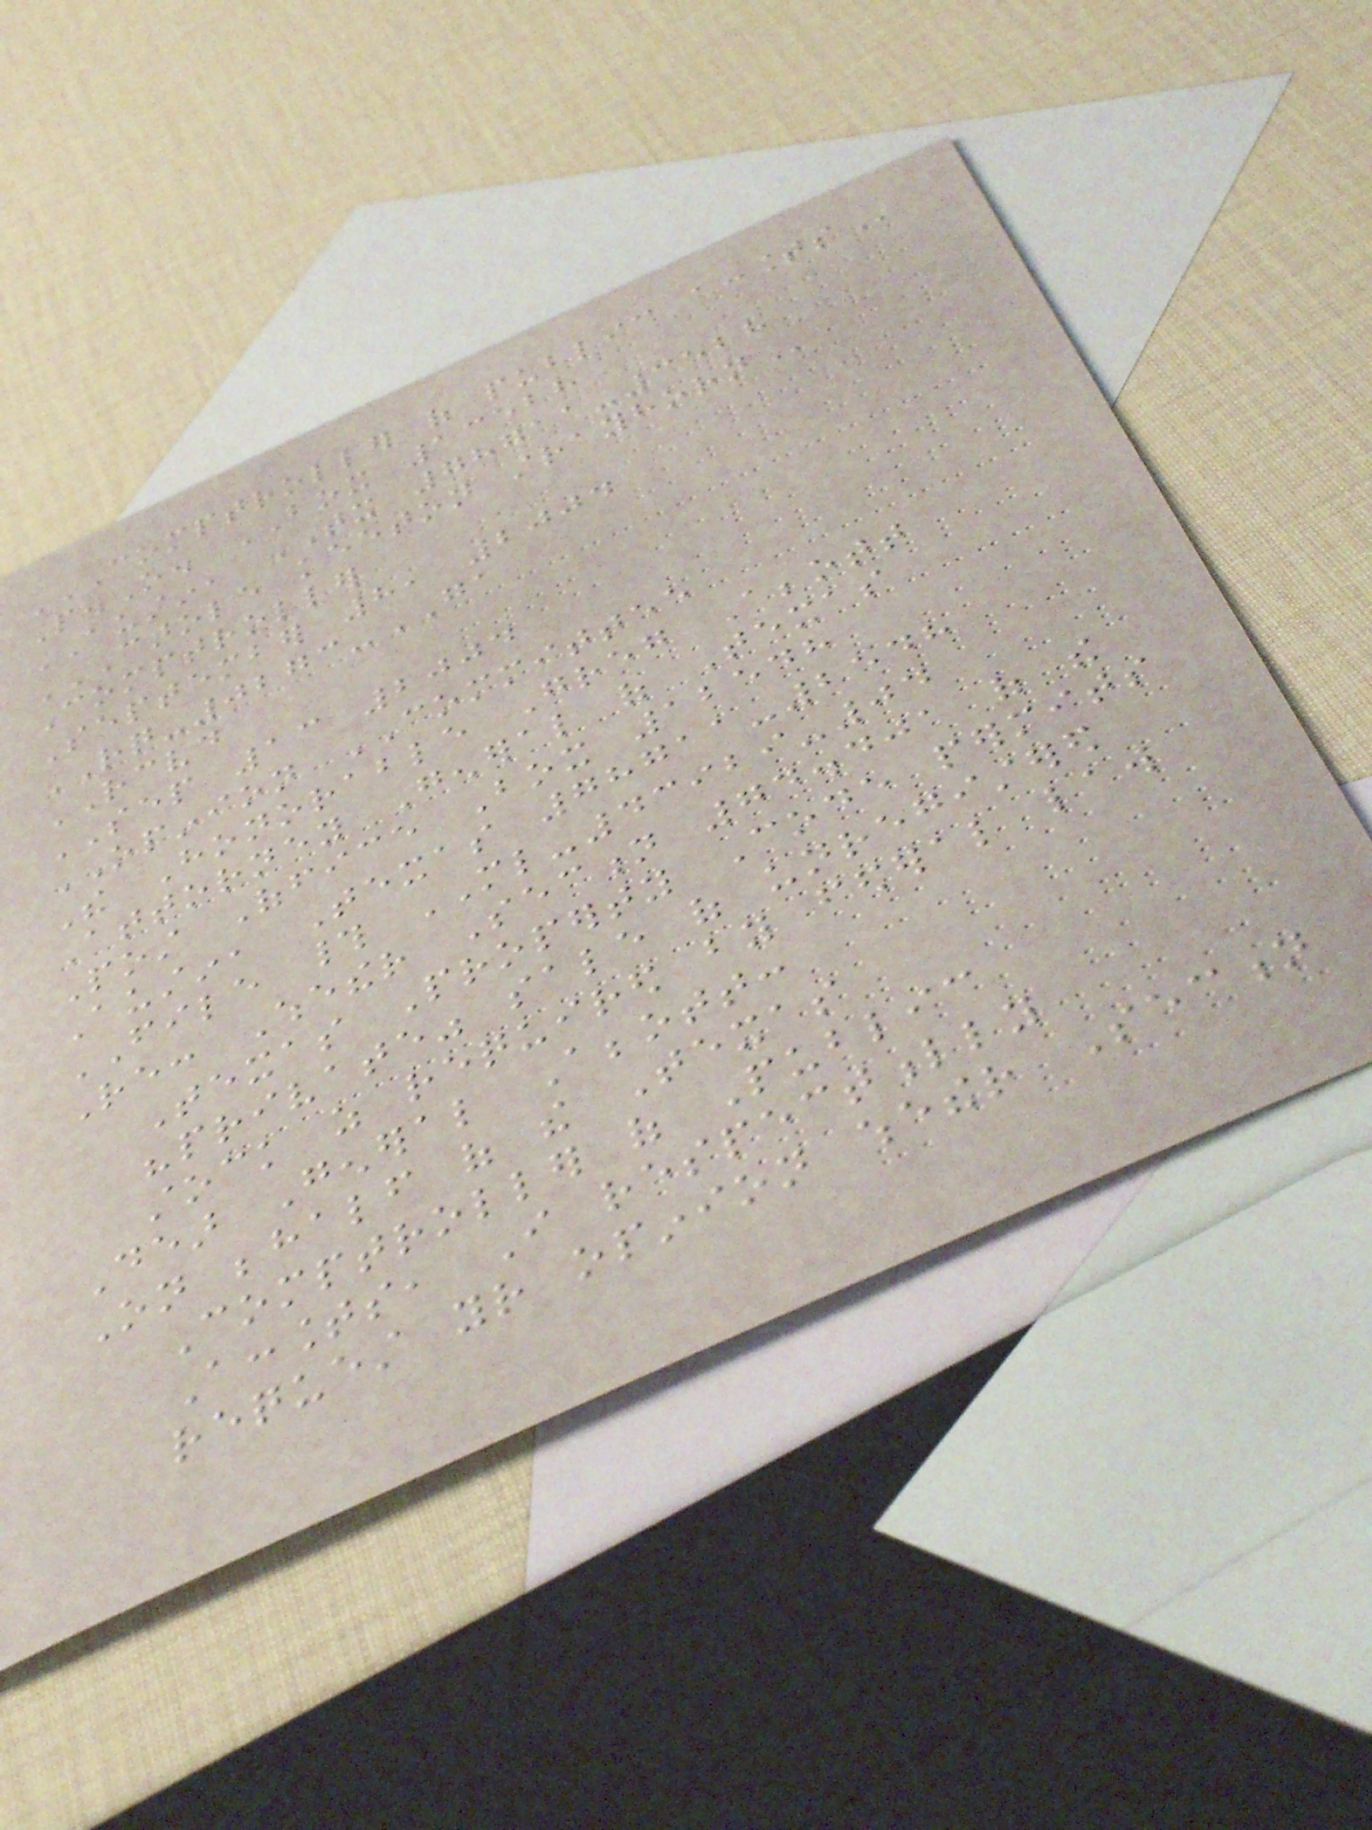COMPTROLLER OF PUBLIC ACCOUNTS
P.O. BOX 13528
AUSTIN, TX 78711-3528
CAROLE KEETON STRAYHORN
Comptroller
September 8, 2004
RQ-0273-GA
RECEIVED
SEP 13 2004
OPINION COMMITTEE
The Honorable Greg Abbott
Attorney General of Texas
Post Office Box 12548
Austin, Texas 78711-2548
FILE # ML-43929-04
Re: Whether Section 74.401 of the
Texas Property Code permits
"private" sale of unregistered
stock as required by federal law
Dear General Abbott:
On behalf of the Texas
Comptroller of Public
Accounts, I respectfully
request your opinion whether Section
